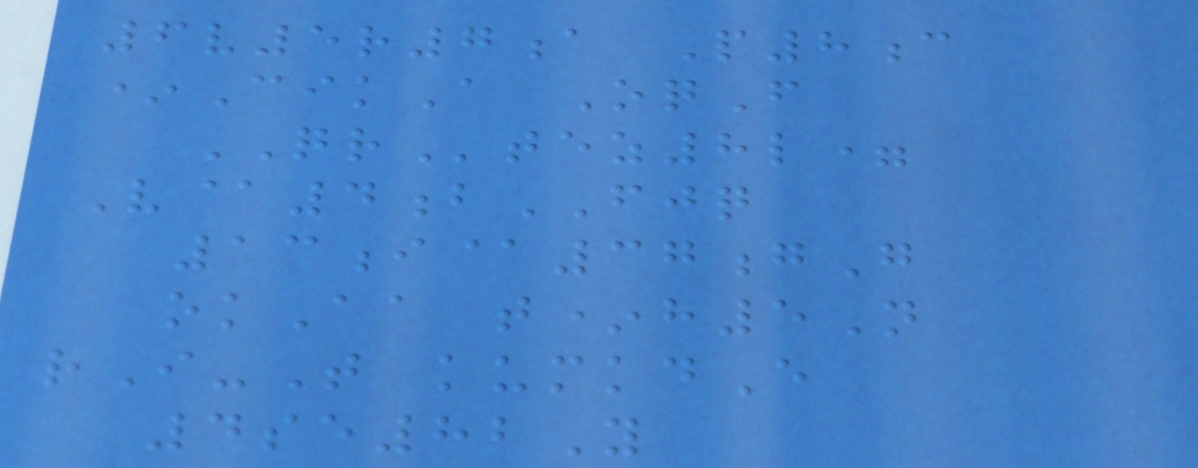6v5r7a P8c
*CikA OqF
QRtez8l=
V@4bFJQ
13i@37gG
okAa t*h5N
rI-T kumkdE
4se82Y
